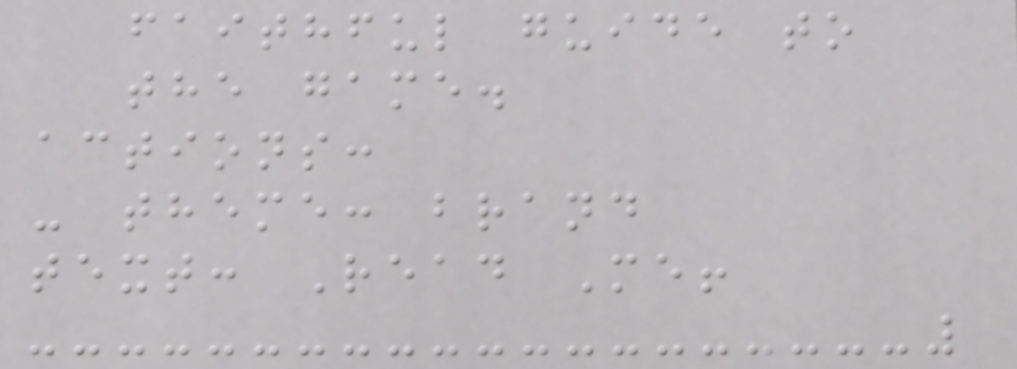faithful guide to
the game.
actions:
- theme: brand
text: Read Me!
